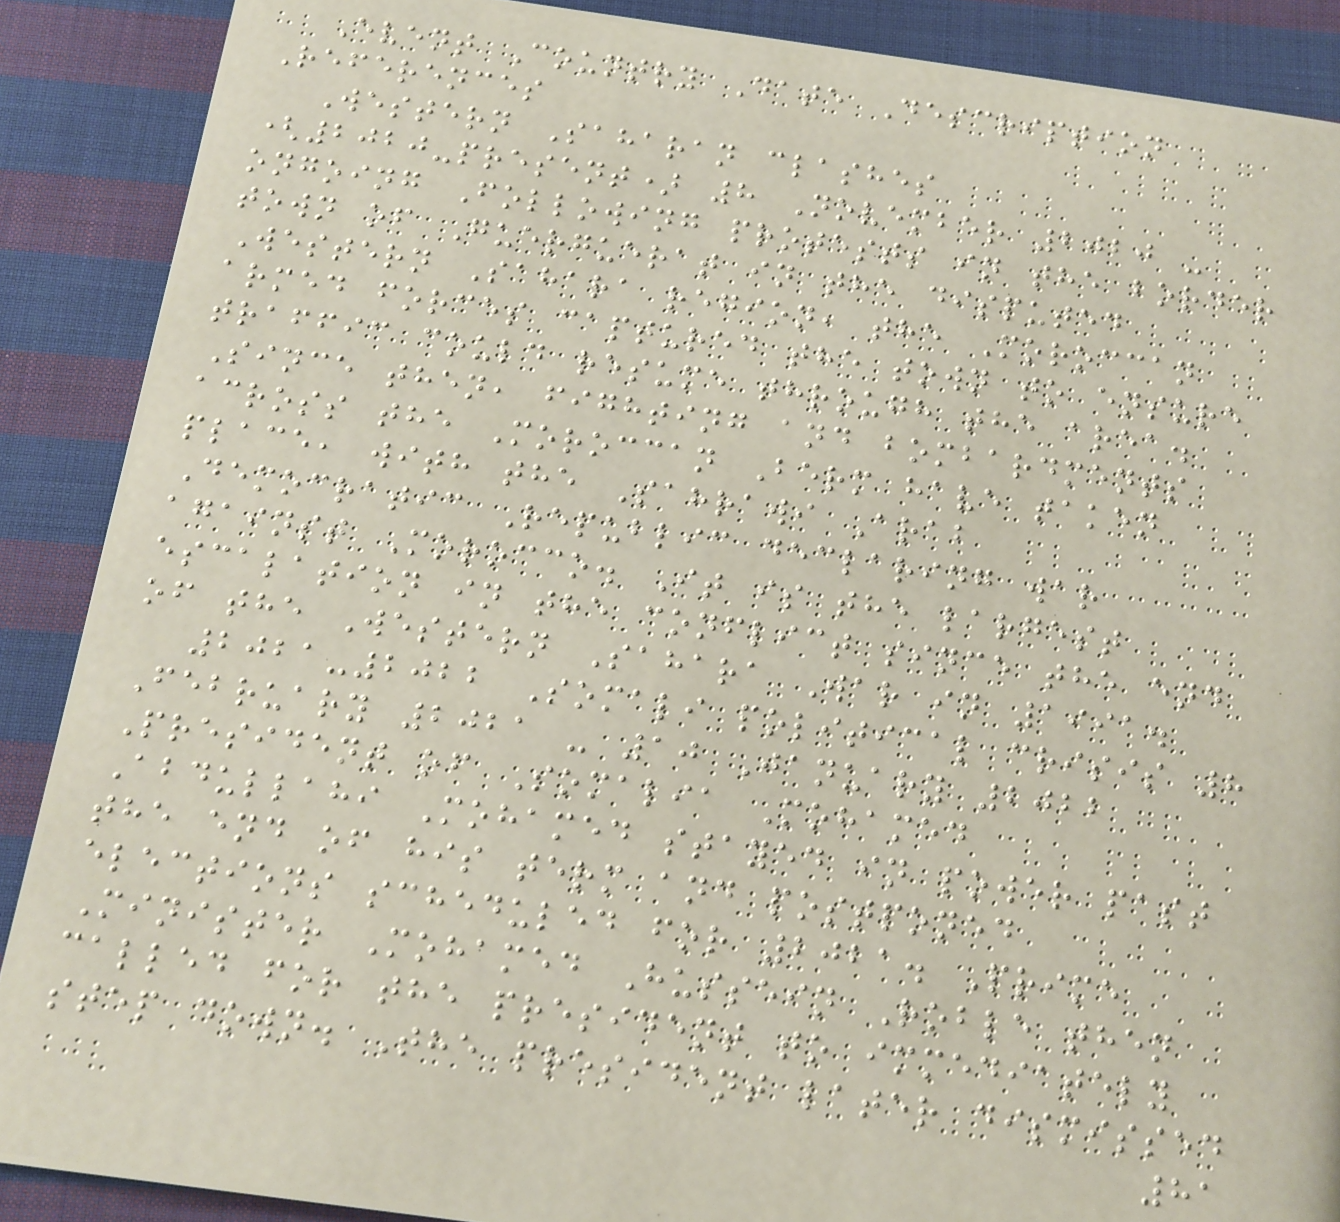Event Country Date Description
References
Western Saharan clashes
(2020-present) 8 November 2020 -
ongoing Following protests in the border
town of Guerguerat in the disputed
Western Sahara region, the Moroccan
armed forces captured the town to ensure
traffic could resume through the area.
Since then, fighting and bombardments
across the Moroccan Berm have taken
place, with the Sahrawi Arab
Democratic Republic declaring war
against Morocco. It is the largest
escalation in the conflict since the end
of the Western Sahara War in 1991.
2021-2022 Somali political crisis 8
February 2021 - 10 January 2022
President of Somalia Mohamed
Abdullahi Mohamed stayed in power past
the end of his term and postponed
elections scheduled for 2021. Prime
Minister Mohamed Hussein Roble then
called for the president to immediately
step down. The president later dismissed
81
